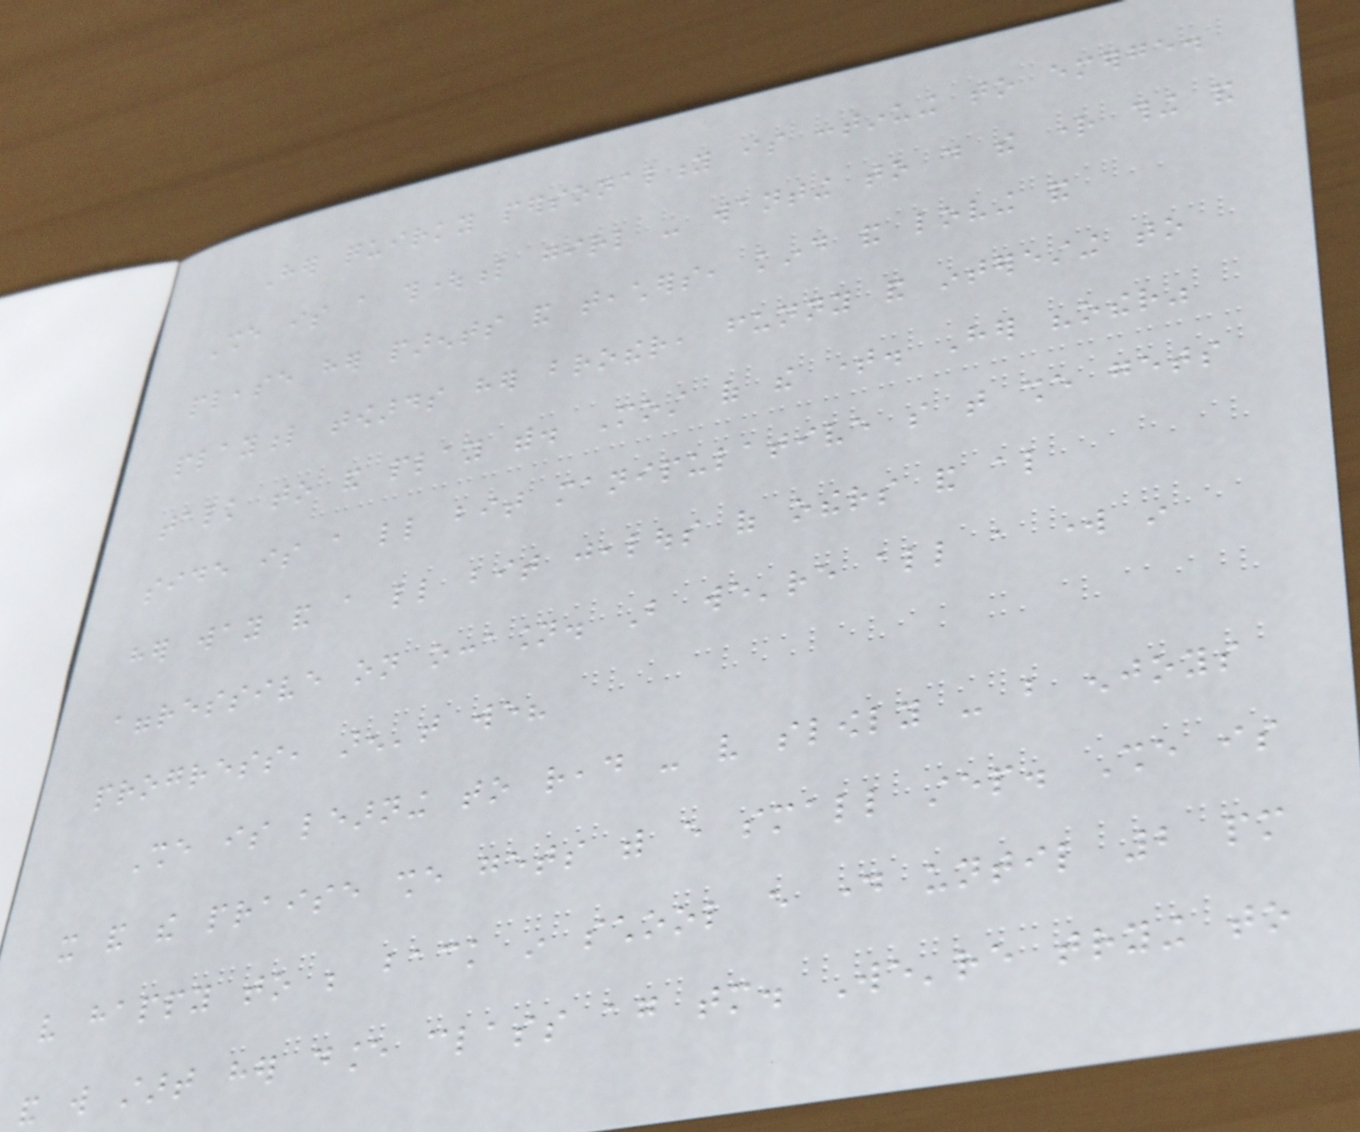Her quirky personality is continuing to emerge.
She is a thoughtful girl - wanting to do the right thing and
please her parents and teachers, kind and loving and
playful towards her brother, funny and interesting to
talk to and play with. Most of the time. Her "other"
side is a little bit manipulative so that she gets
her way and a little bit jealous of others and also
aggressive on occasion. But we're all a work in
progress, aren't we?
She is learning to read - very slowly - but enjoys
it and the praise she gets with every small step. She is
very happy to be back in school every day until 2 pm
and will start her dance class again tomorrow. We're trying to
